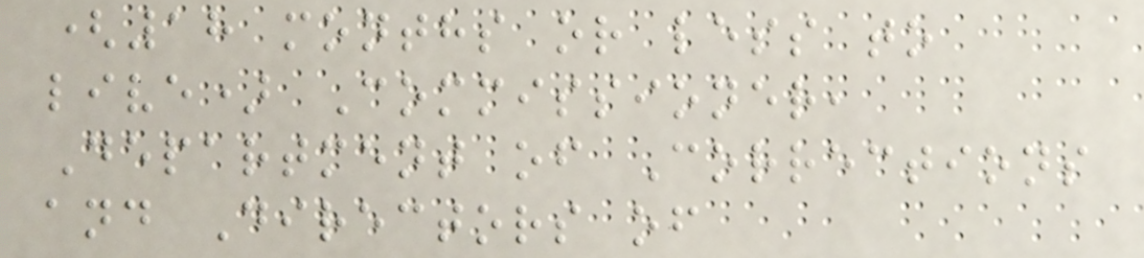(18 months or less to
live) Commissioner,
Department of Corrections
and Directors of
